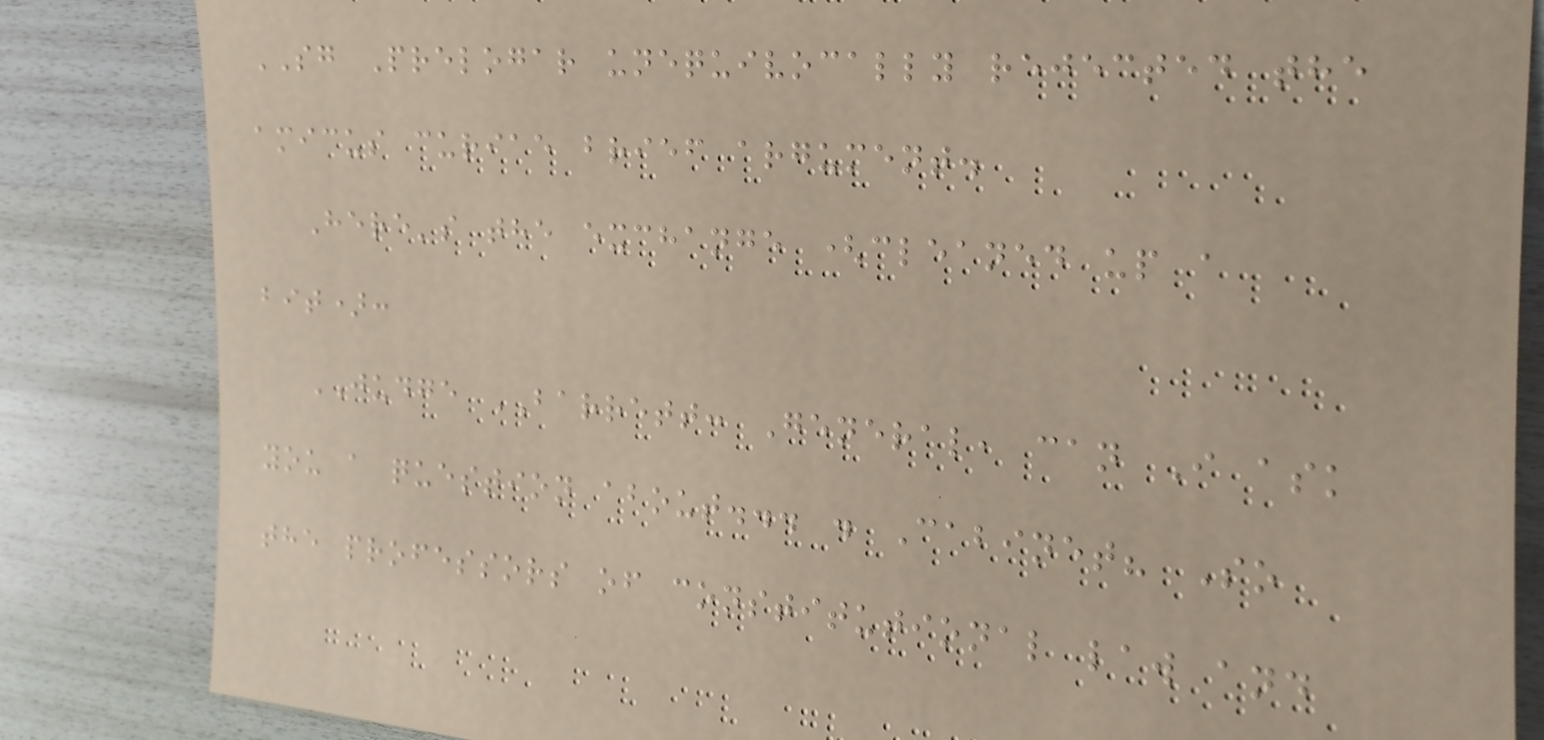SG Prelogar unequivocally rejected the
amicus curiae brief argument.
Here's the exchange (cleaned up a
bit):
JUDGE BARRETT: General, can I ask
you a question about... . Cabinet? So
the professors of constitutional law and
